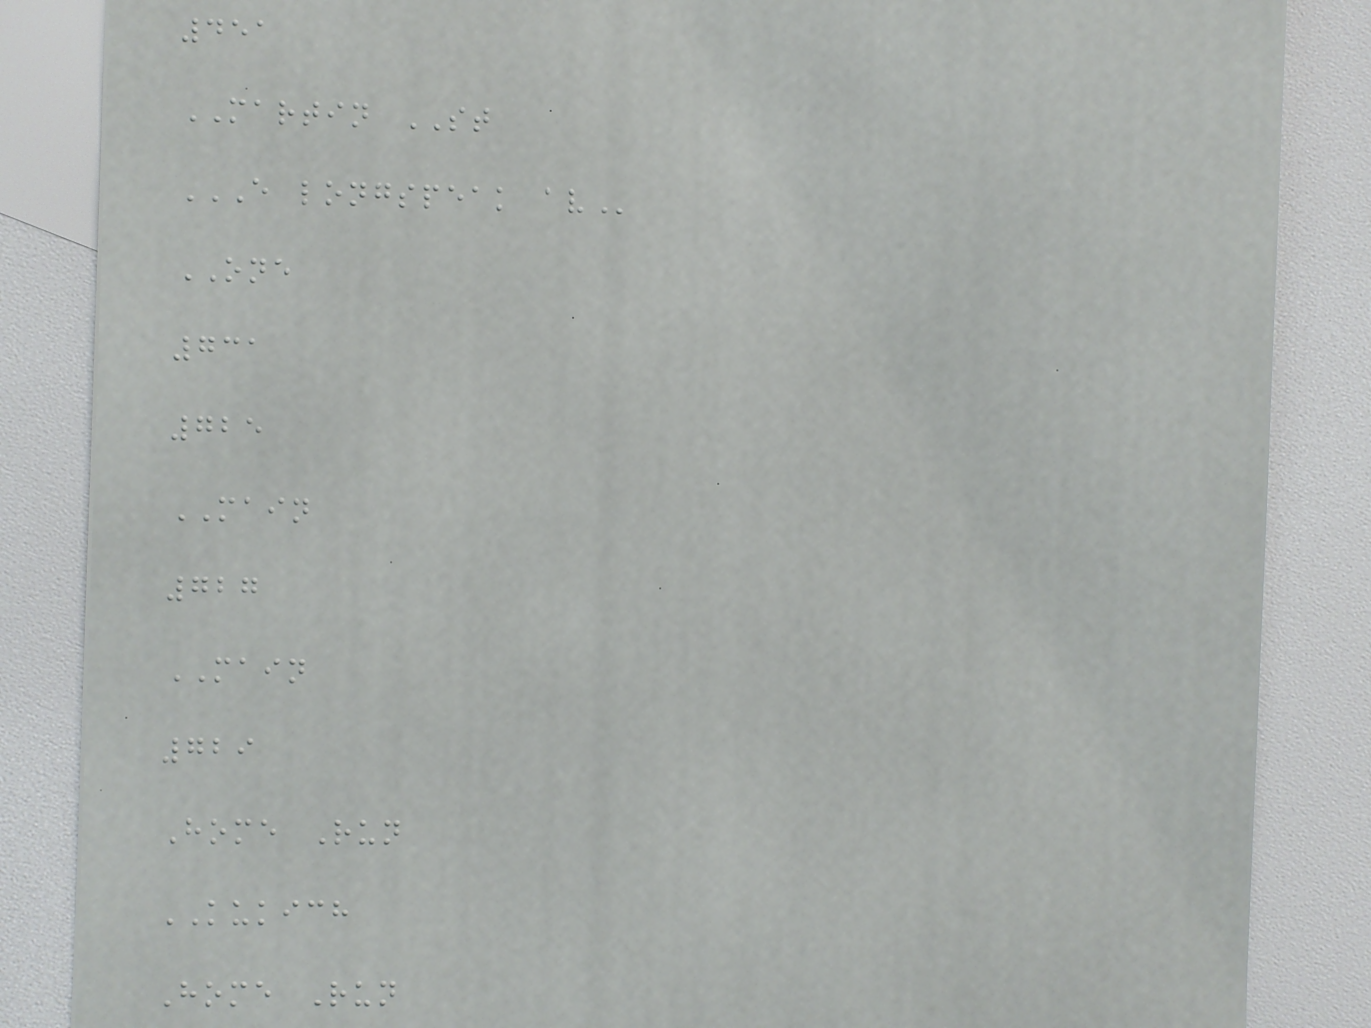451
MARTIN ST
E LONGSPEAK AV
ONE
731
725
MAIN
727
MAIN
729
Home Run
KUKICH
Home Run
